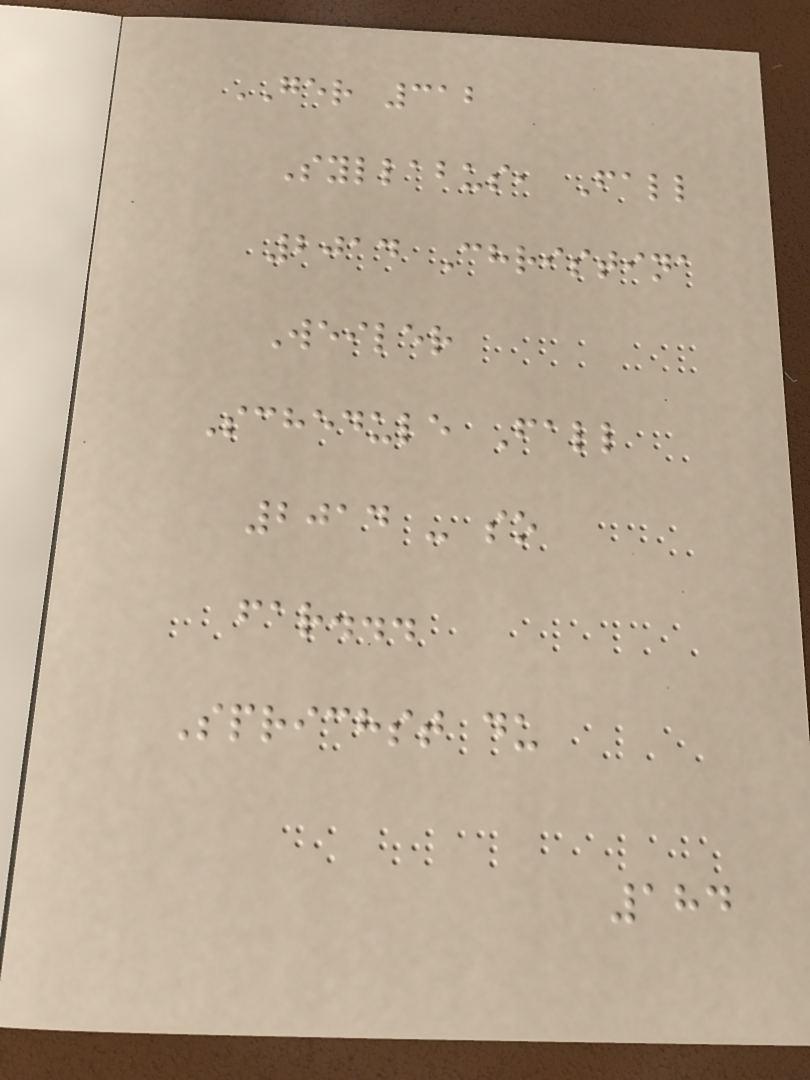GER 312
Syllabus, Fall
2014 Christina
Weiler
Schedule Fall
2014 - so
far...
Sprichst du
184
